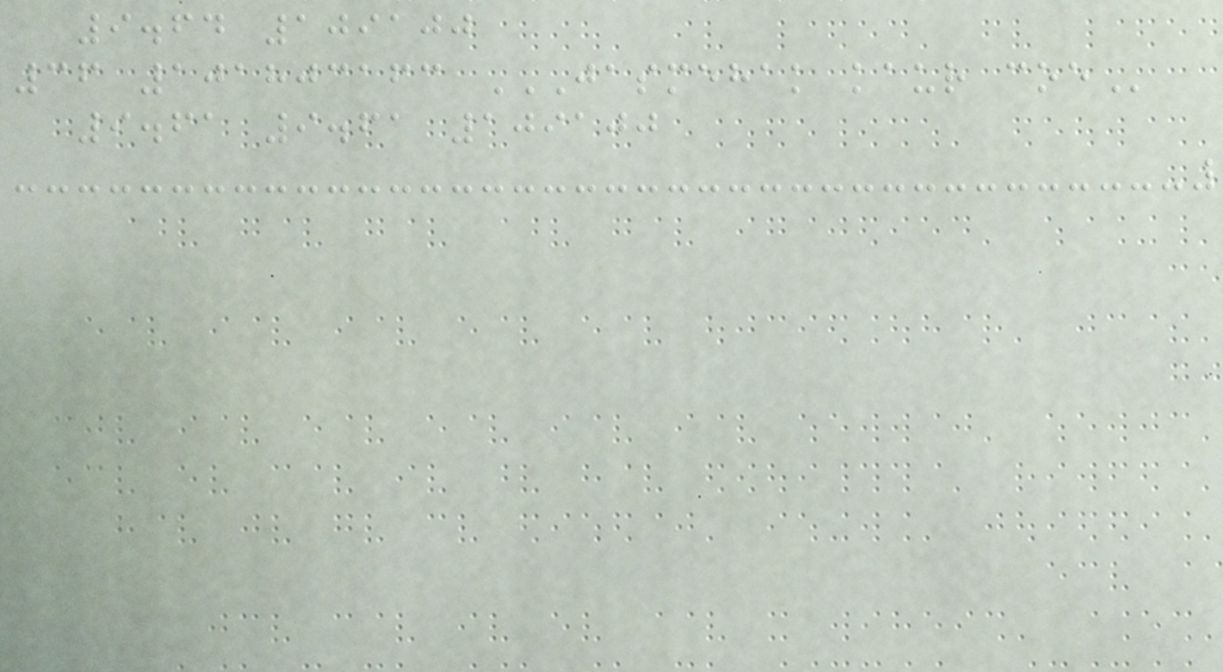9.64 109100
36 101803163 JASMEHAK KAUR COE
9.61 9.61 109100
